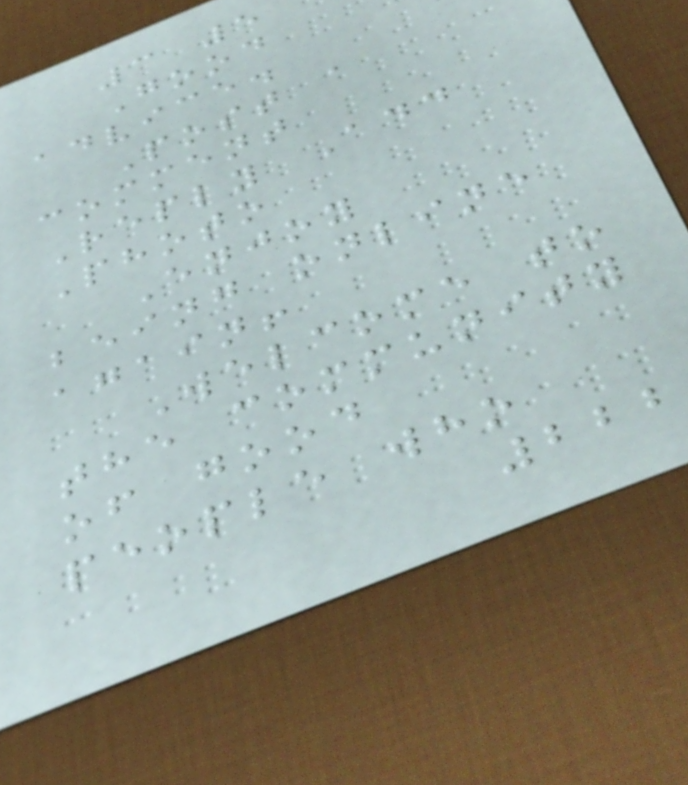3 5
Good
advice.
Post a
comment
Reply Add
Photo
Enjoy
being online
again!
Welcome to
the community
of good
people who
222
